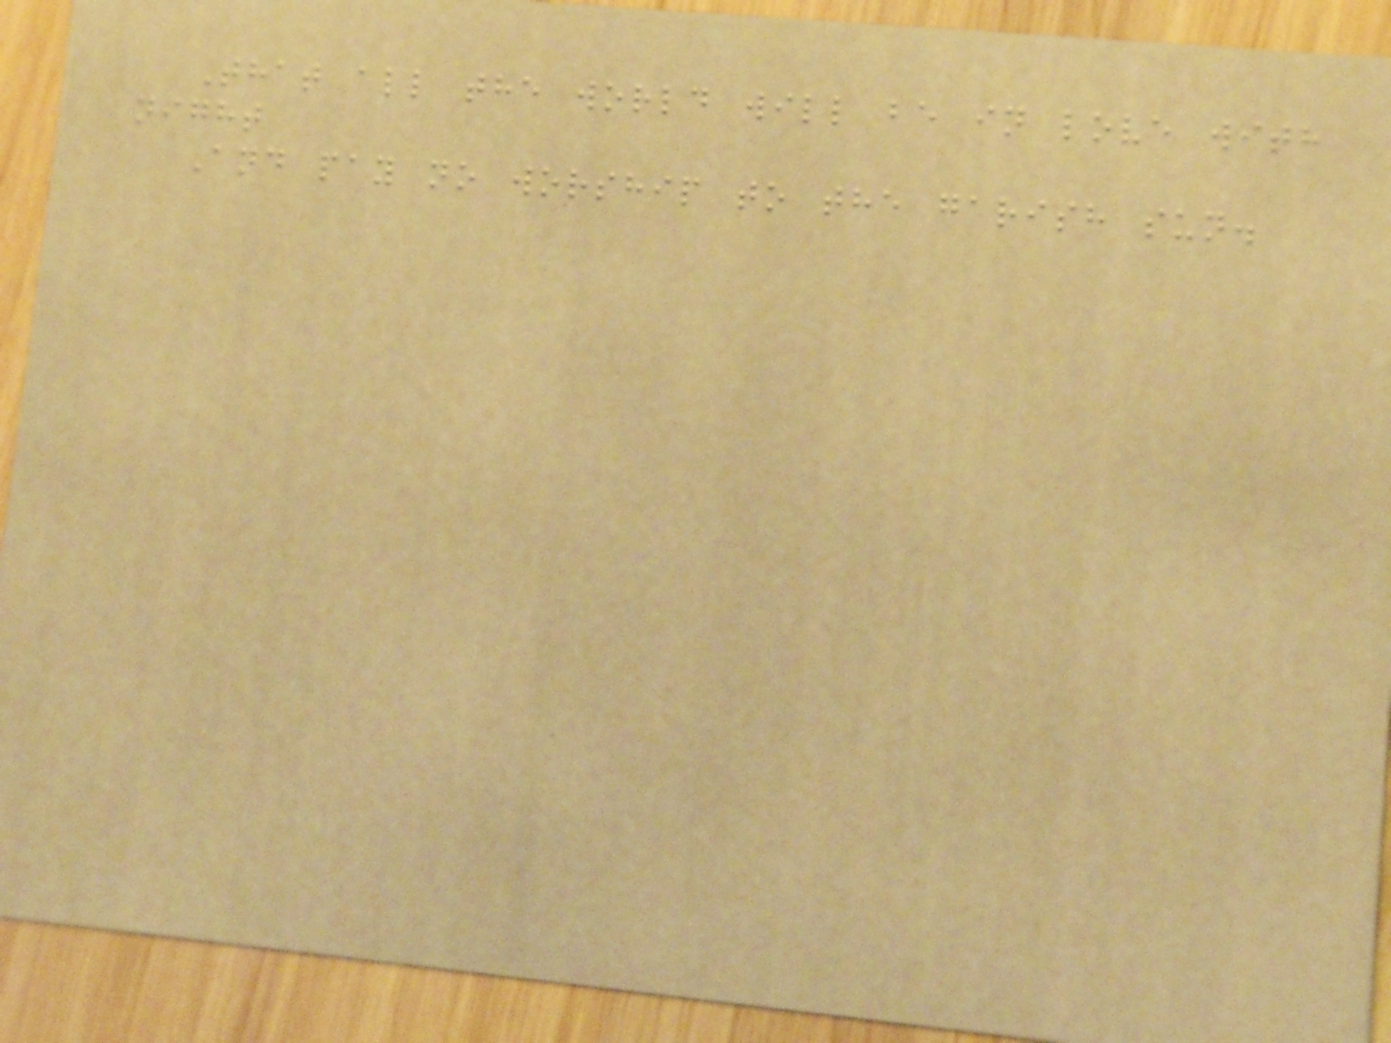That all the world will be in love with
night
And pay no worship to the garish sun.
